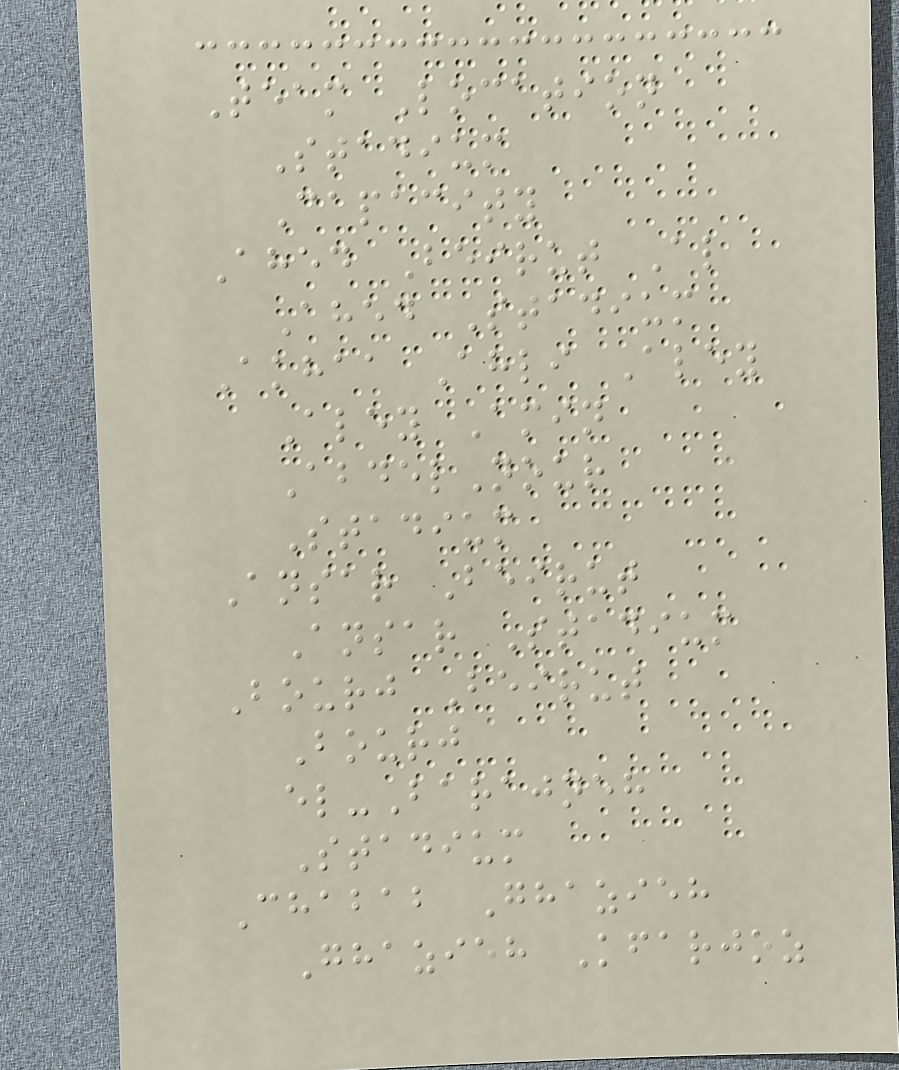Team Location
Stadium
Capacity
Ahed Beirut Al
Ahed Stadium
Akhaa Ahli Aley
Aley Amin
AbdelNour
Stadium
Ansar Beirut
Ansar Stadium
Bourj Beirut
Bourj
el-Barajneh
Stadium
Chabab Ghazieh
Ghazieh Kfarjoz
